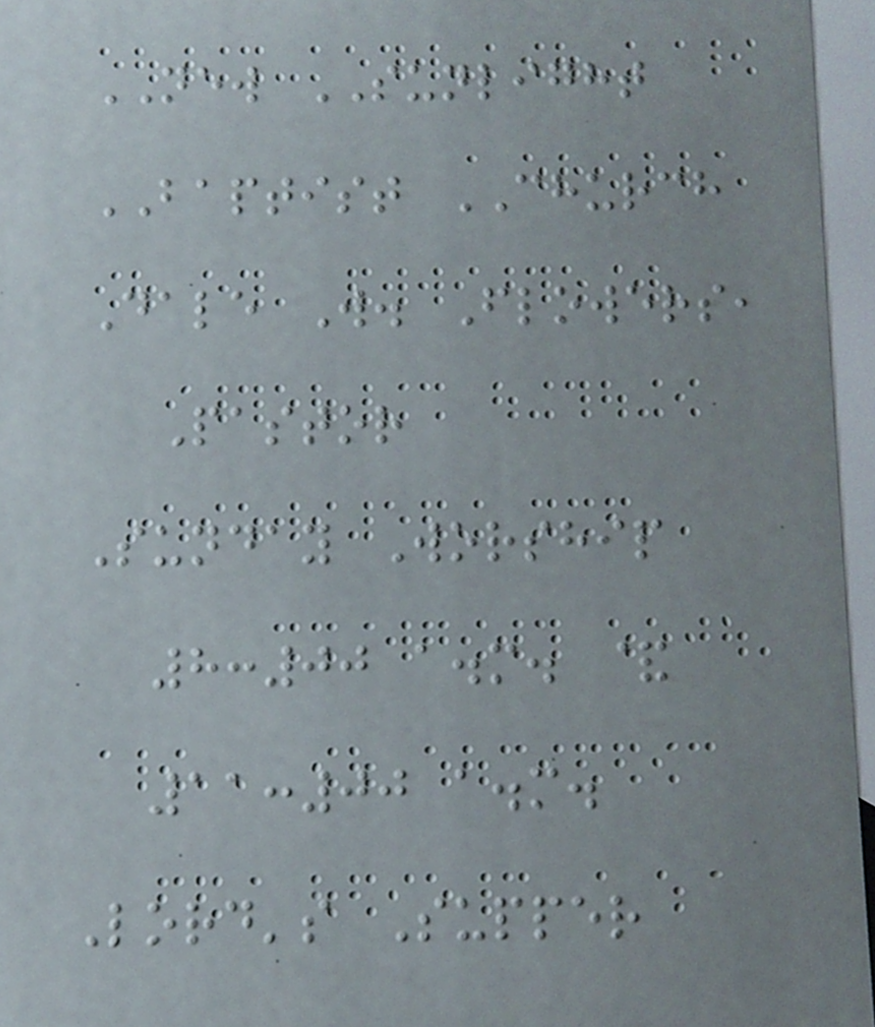NEW SUNLIGHT
BAPTIST CHURCH
Dale W. Flowers,
Pastor
Sunday Worship
8:00 a.m. &
11:00 a.m.
Lord's Supper
